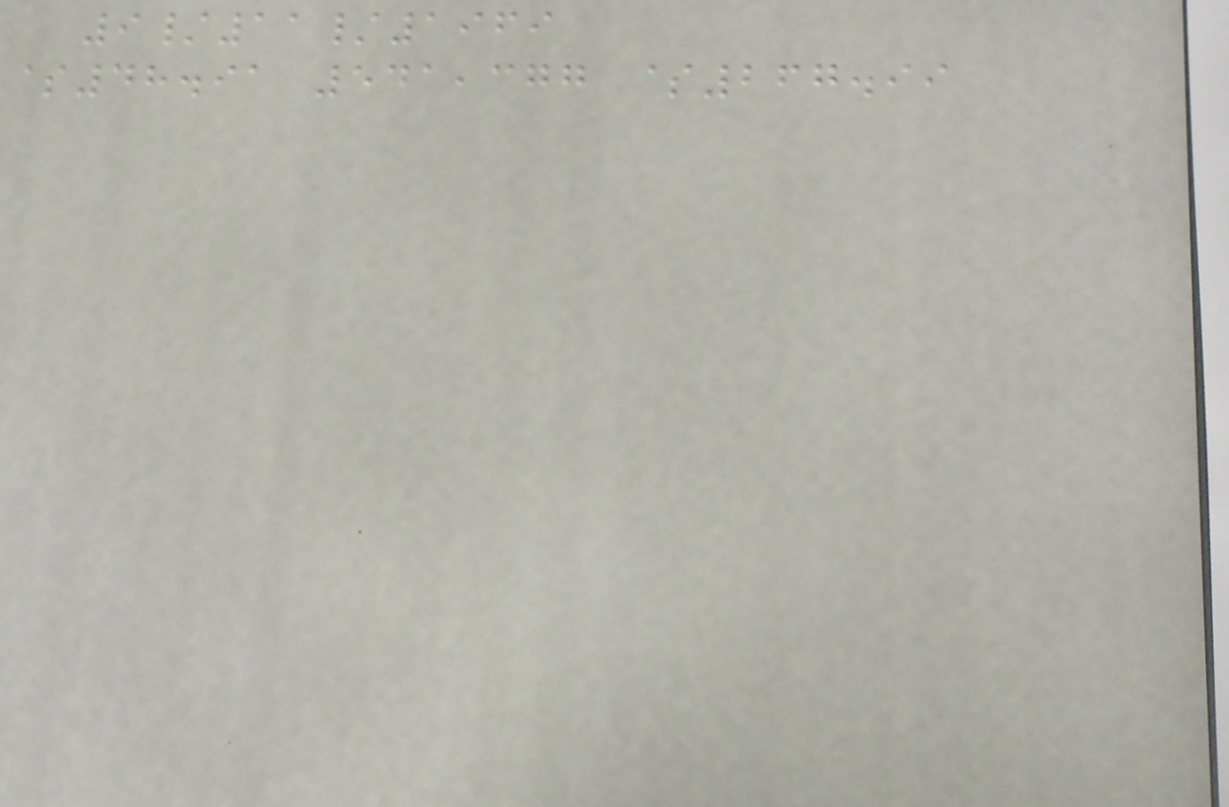9/11/1969
$48.91 541,377 $267.99
